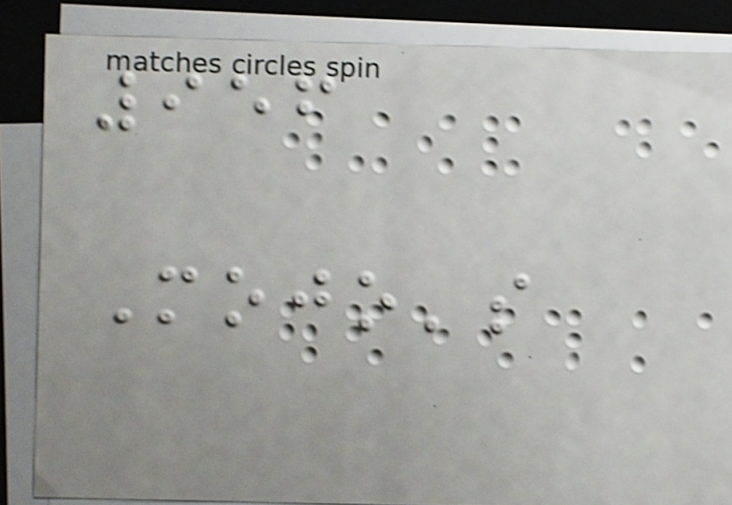956
Mojo's
